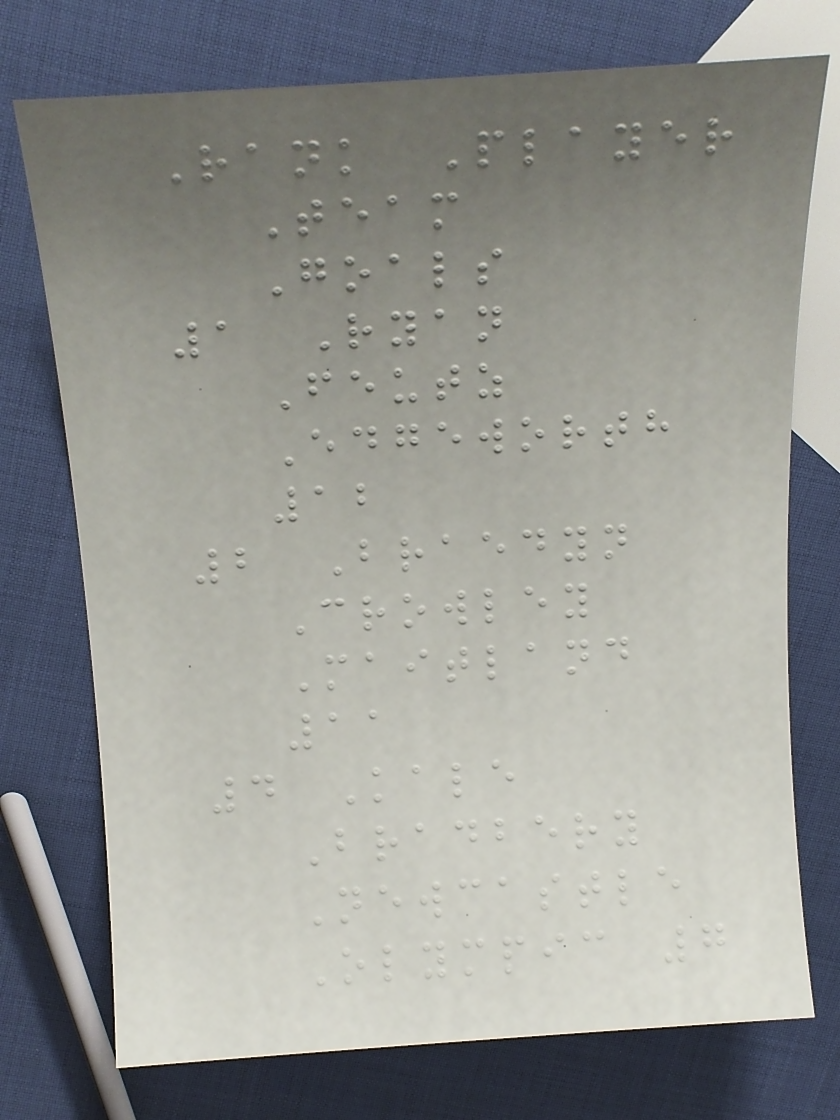Rank Player
Team
Goals
1 Ryan
Feutz
Edgeworth
12
2 Braedyn
Crowley
Maitland
11
4 Kale
Bradbery
Newcastle
Olympic 7
